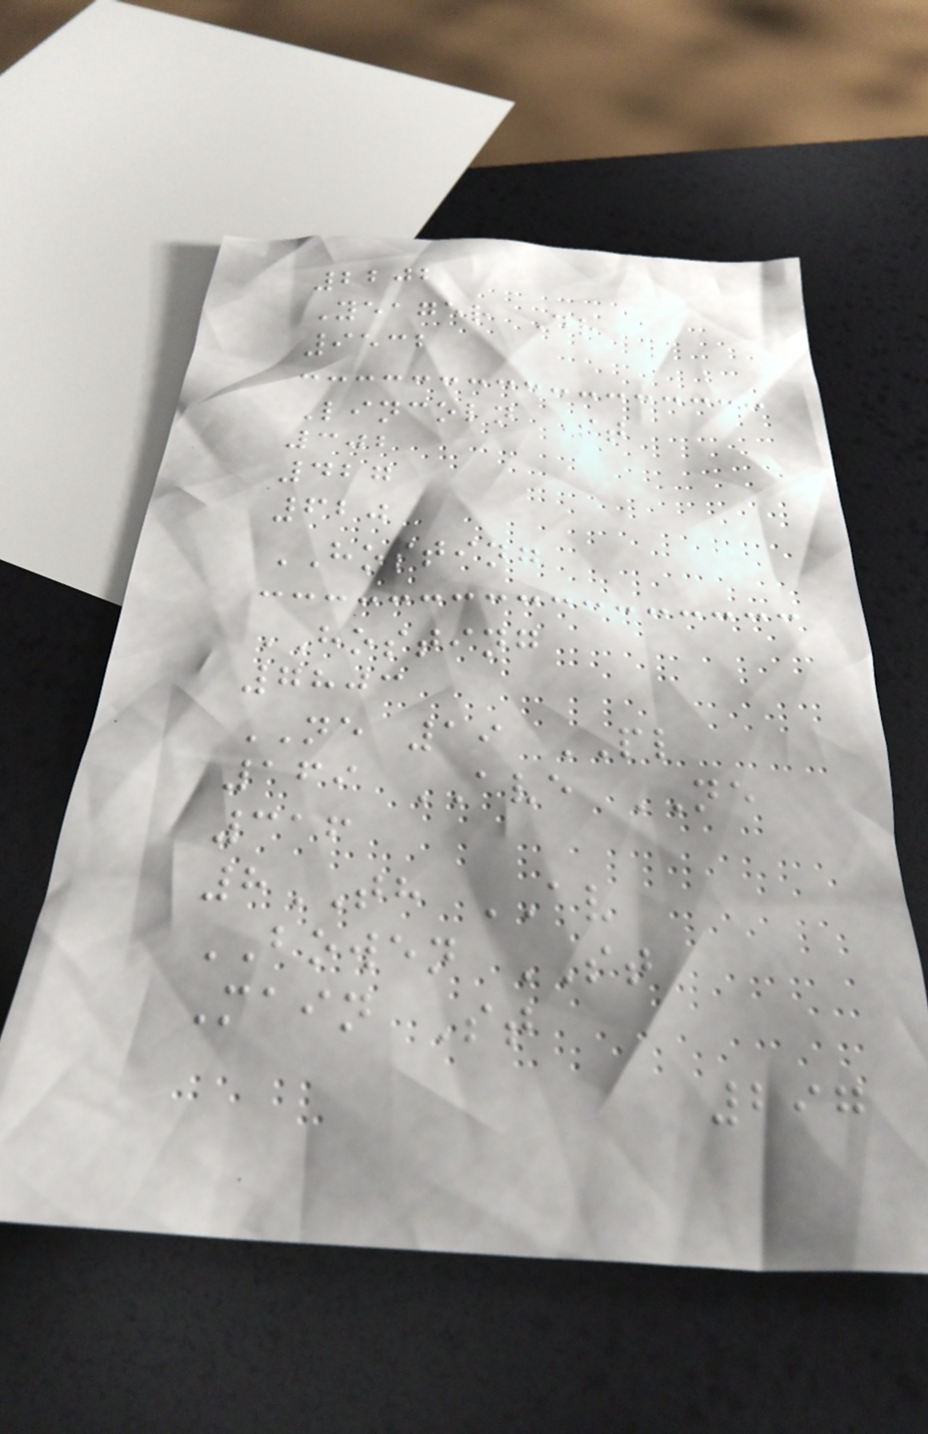2202
Yeager Dr
9532
Lincoln St
302
427
620
HOSTING
HOSTING
7803
NE 19 PL
169 AVE NE
316
8TH AV
BOWEN ST
Main St
297
